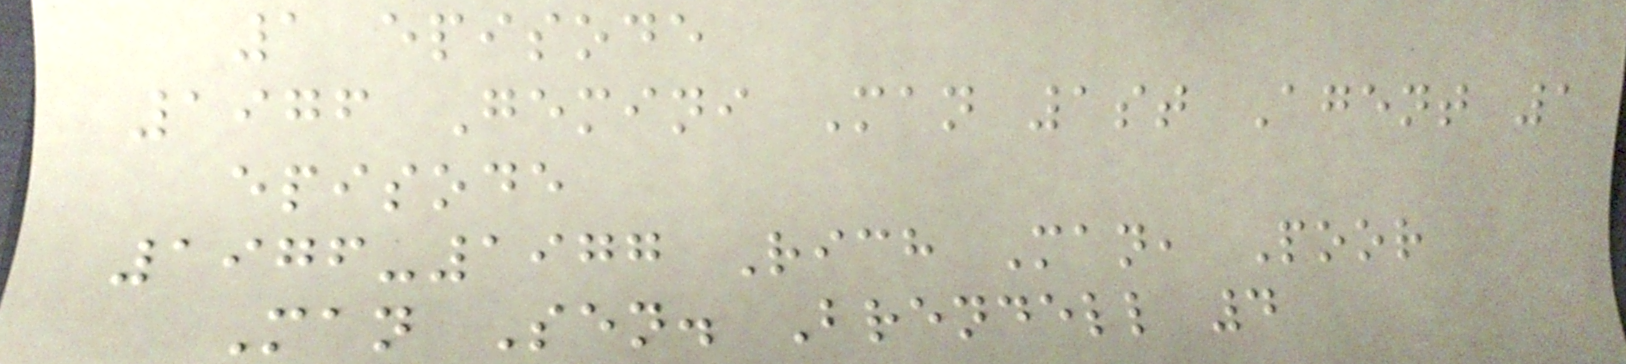1 episode
1976 Gemini Man 1st Agent 1
episode
1976-1977 Rich Man, Poor
Man Sen. Brendell 4
